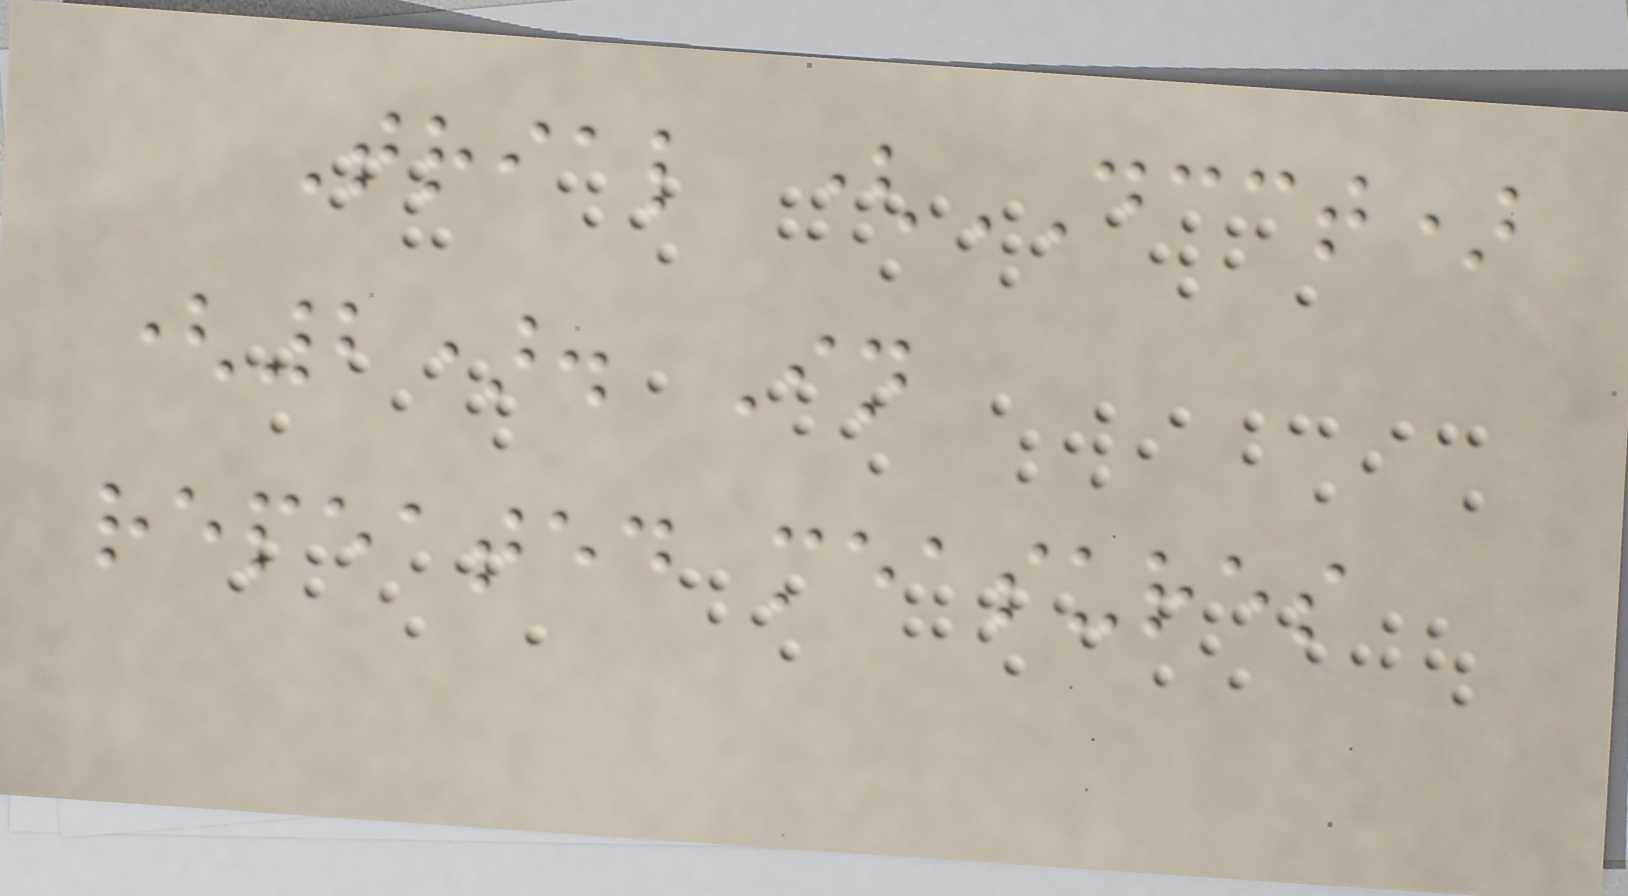Trial (DCCT)
(2). In
repeated measures
